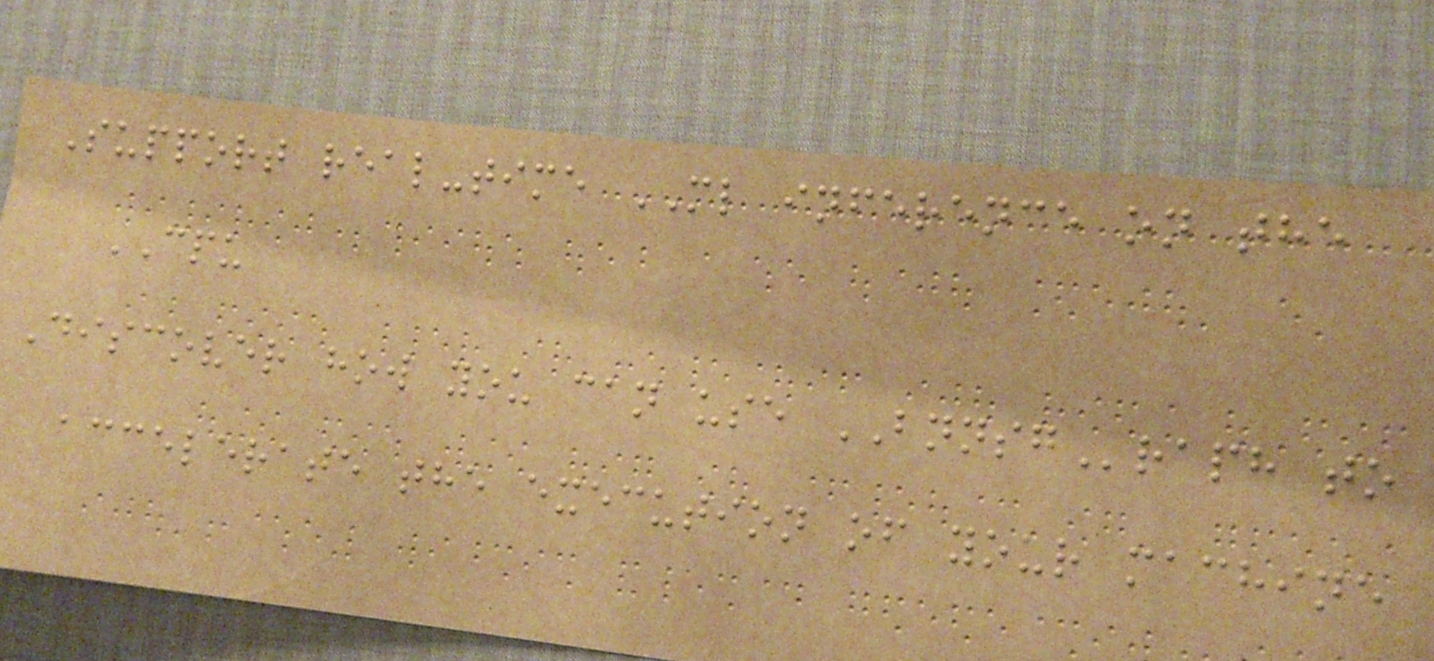Support real-time ML inference on the
CPU
Discover how you can use BNNSGraph to
accelerate the execution of your machine
